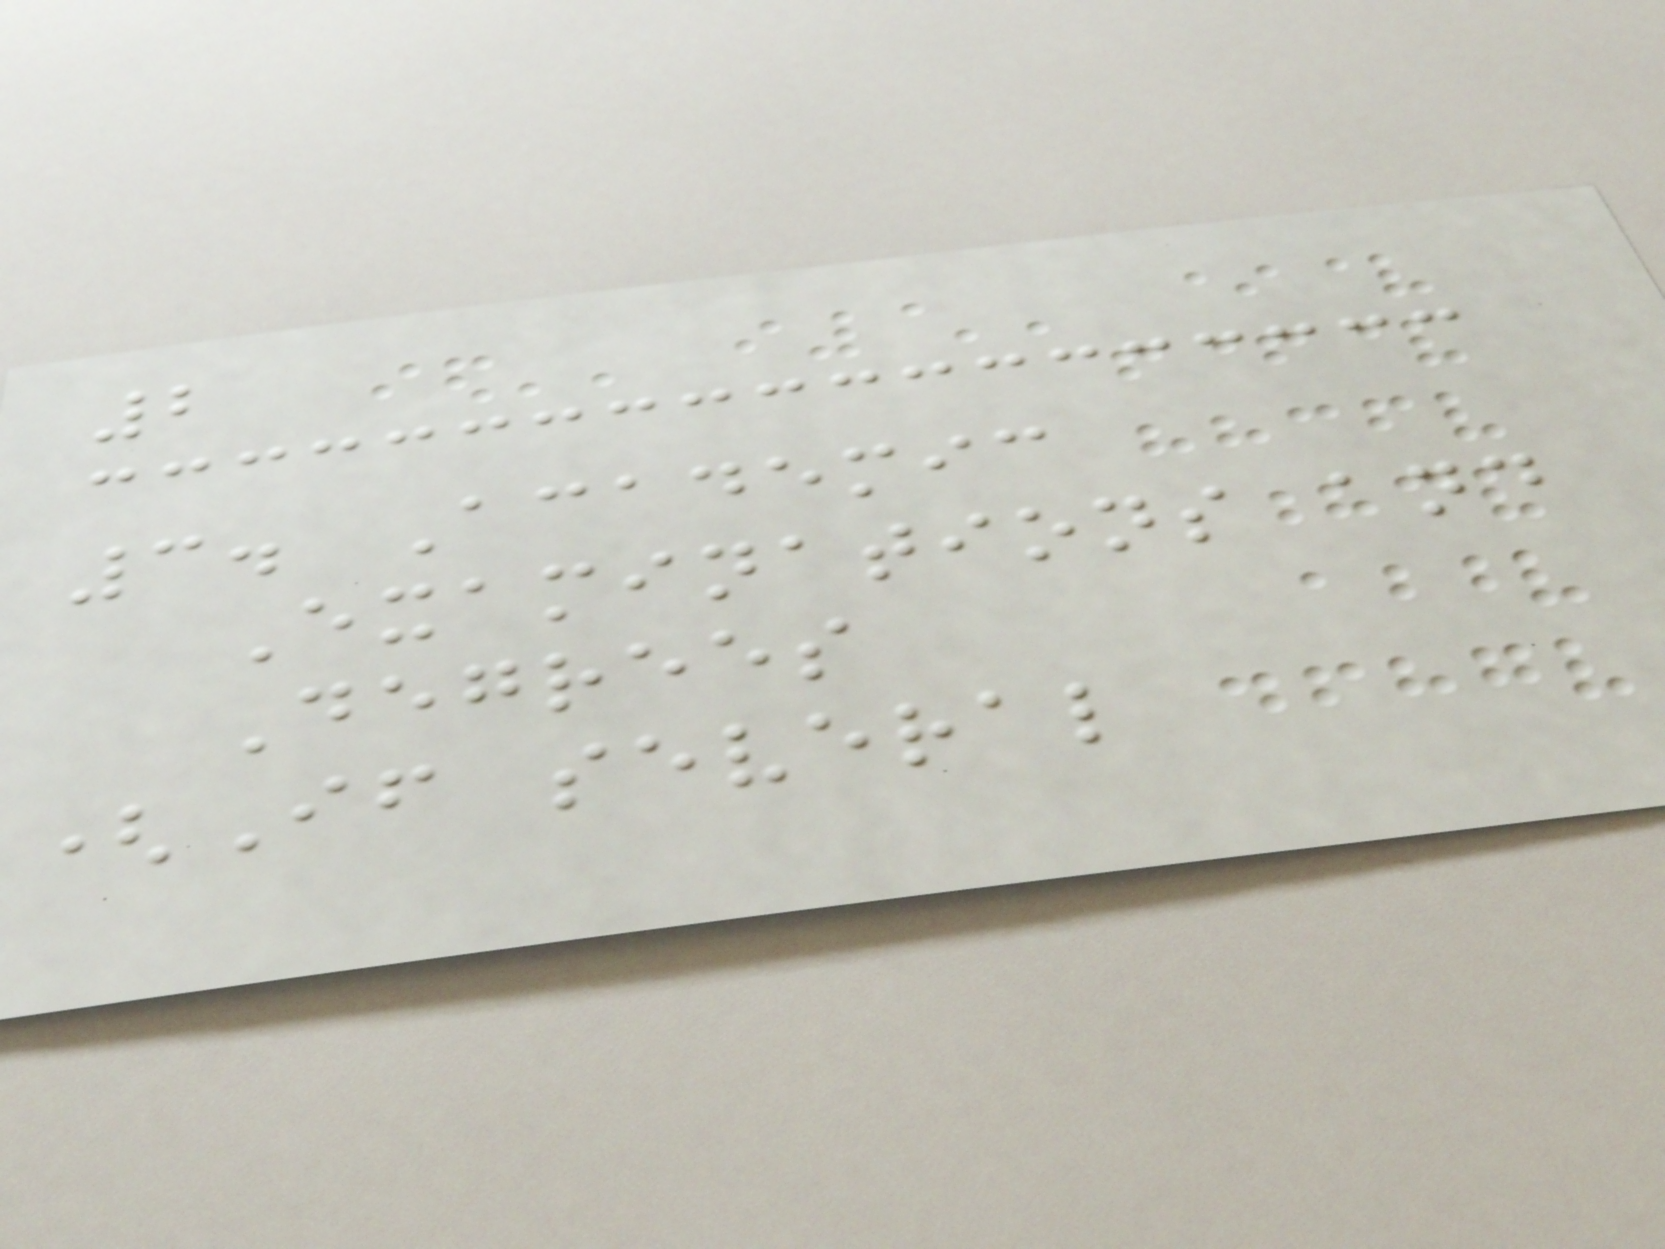2
3. Academic
Examinations and
Degrees
(If several
